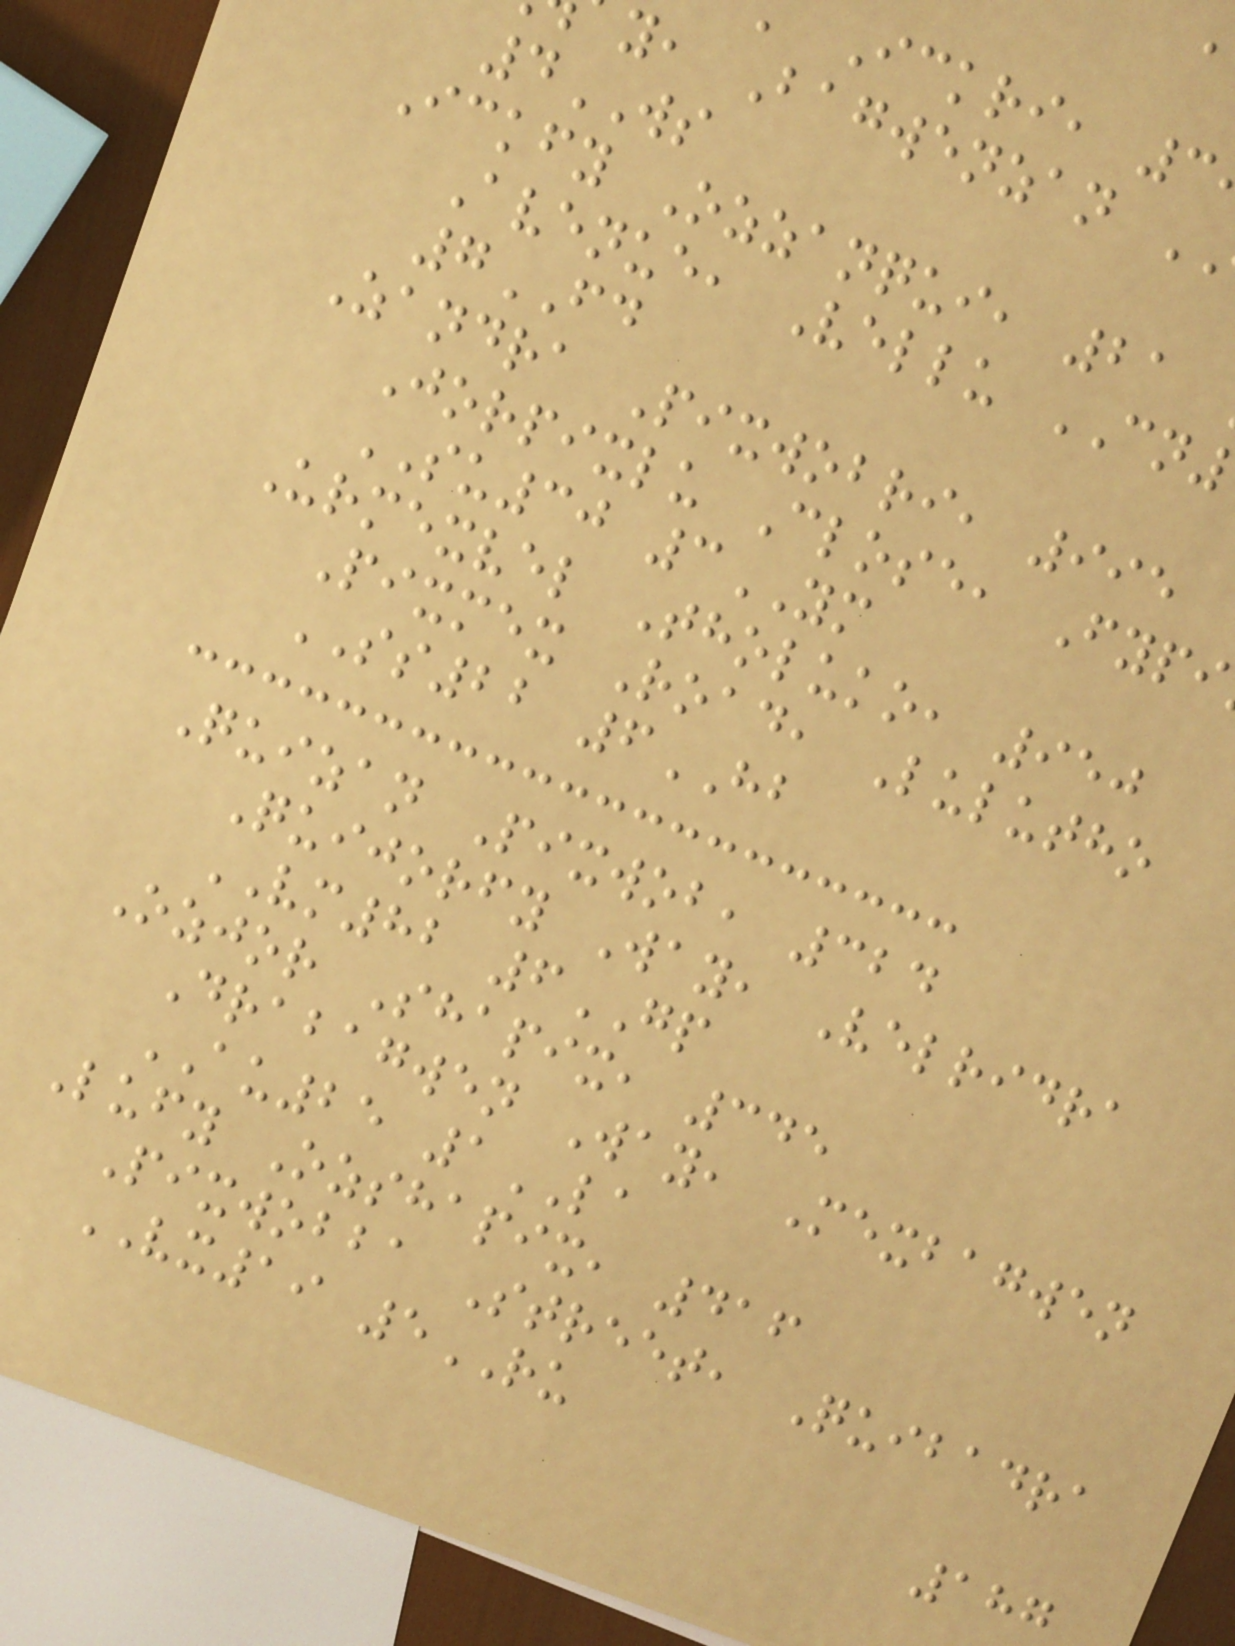Ickri, 3
y, Bagwenzan
4WS
Ickfy Ozzanqui, 21
Avenue, Vellu CN
7FD
Zandra Pixwobri, 995
Jorpixlu Close, Fypi
SU30 3YM
Urmexvel Tholuko, 950
Pixmex Road, Lulutho
SS22 6HB
Quizan Pixwob, 324
Quijorfy Way, Velridra
VM82 6GP
Ozjor Shapix, 345
Drabagwen Way, Mexbagwen
AU25 1LA
Lufy Ozshapix, 416
Pixwobba Street, Quibadra
VX19 5RU
187
